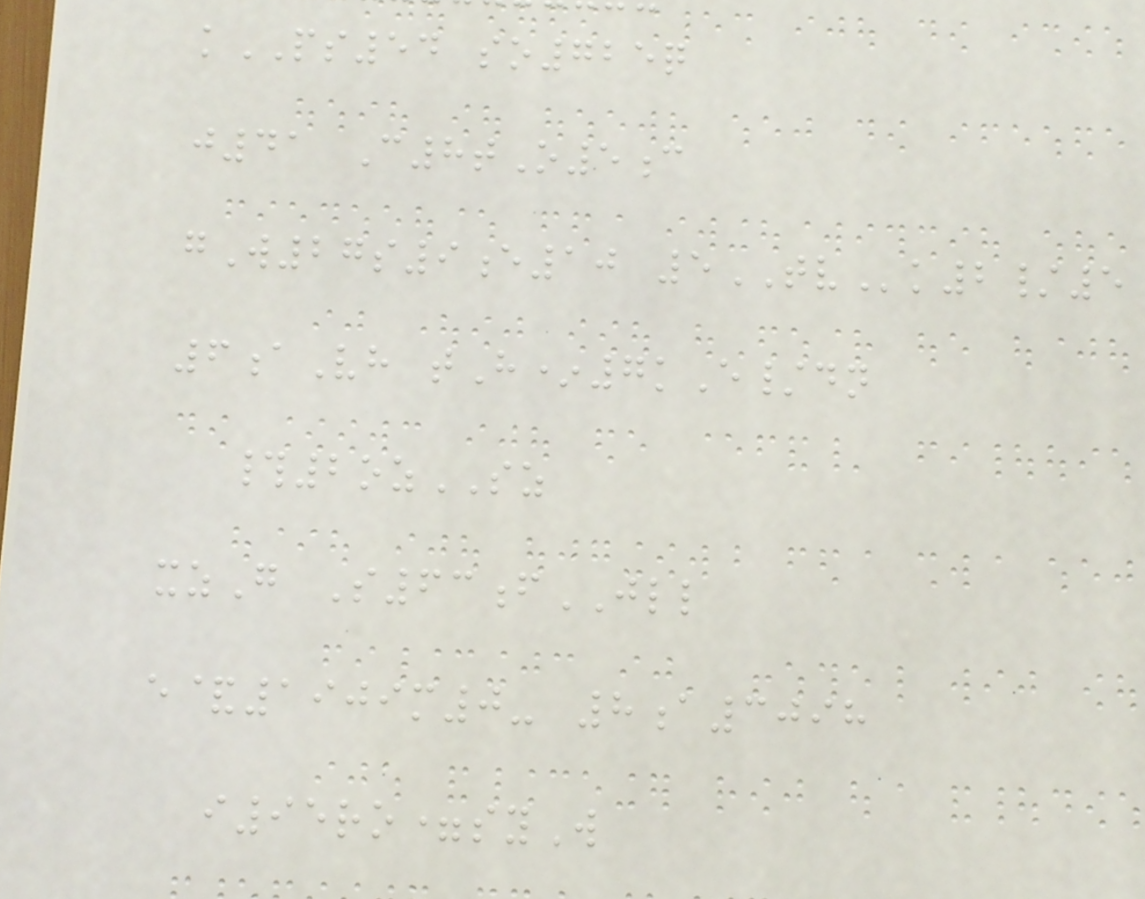kPS54 so725q
j41 C8tO5c
gW27s9e10 5TVk2/5
6aVh tH*7kE/dn
#2ozSZ
xzG S63fJLL
e&1909m0- 8a3098
i95ro=syW
